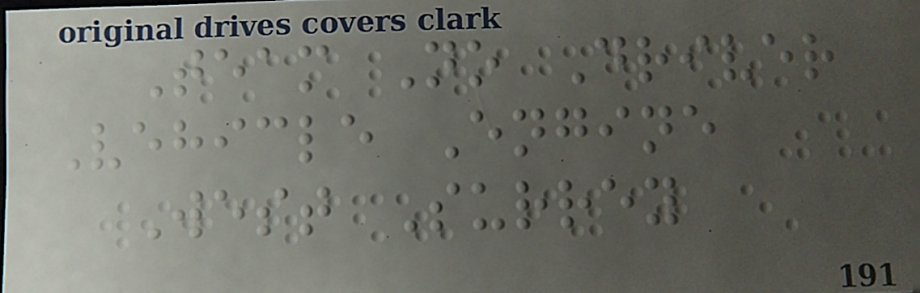Team No Driver
Vehicle Engine
West Surrey
